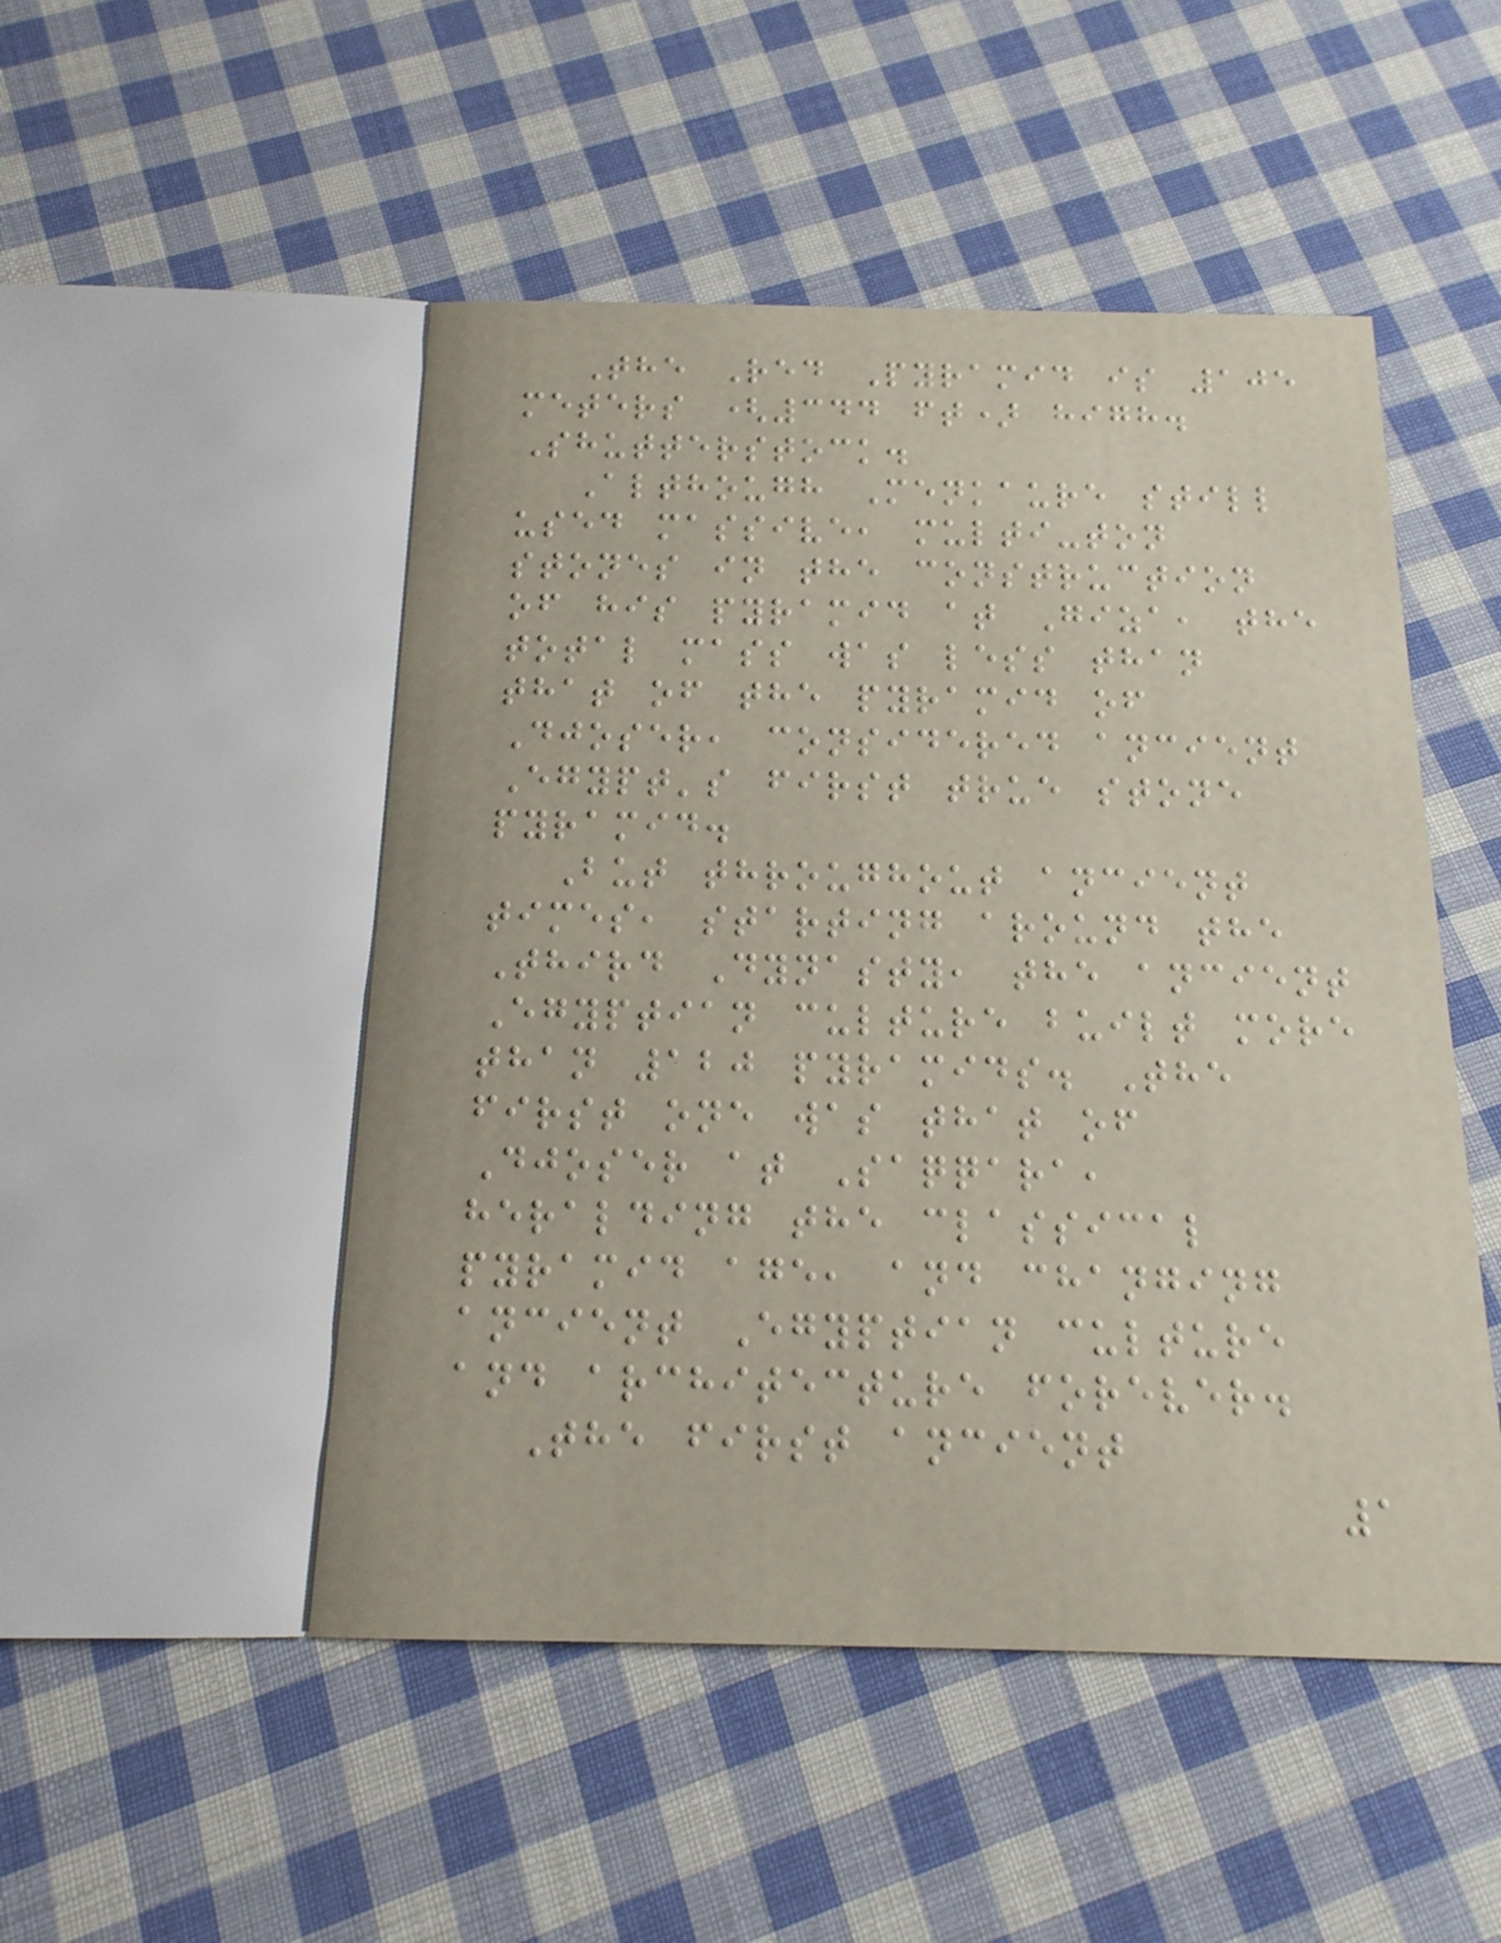The Red Pyramid is 105
meters (344 ft) high.
Shutterstock.
Although Menkaure still
used massive, multi-ton
stones in the construction
of his pyramid at Giza, the
total mass was less than
that of the pyramid of
Djoser, considered ancient
Egypt's first true stone
pyramid.
But throughout ancient
times, starting around the
Third Dynasty, the ancient
Egyptian culture built more
than 120 pyramids. The
first one was that of
Djoser at Saqqara,
heralding the classical
pyramid age, and changing
ancient Egyptian culture
and architecture forever.
The first ancient
1
